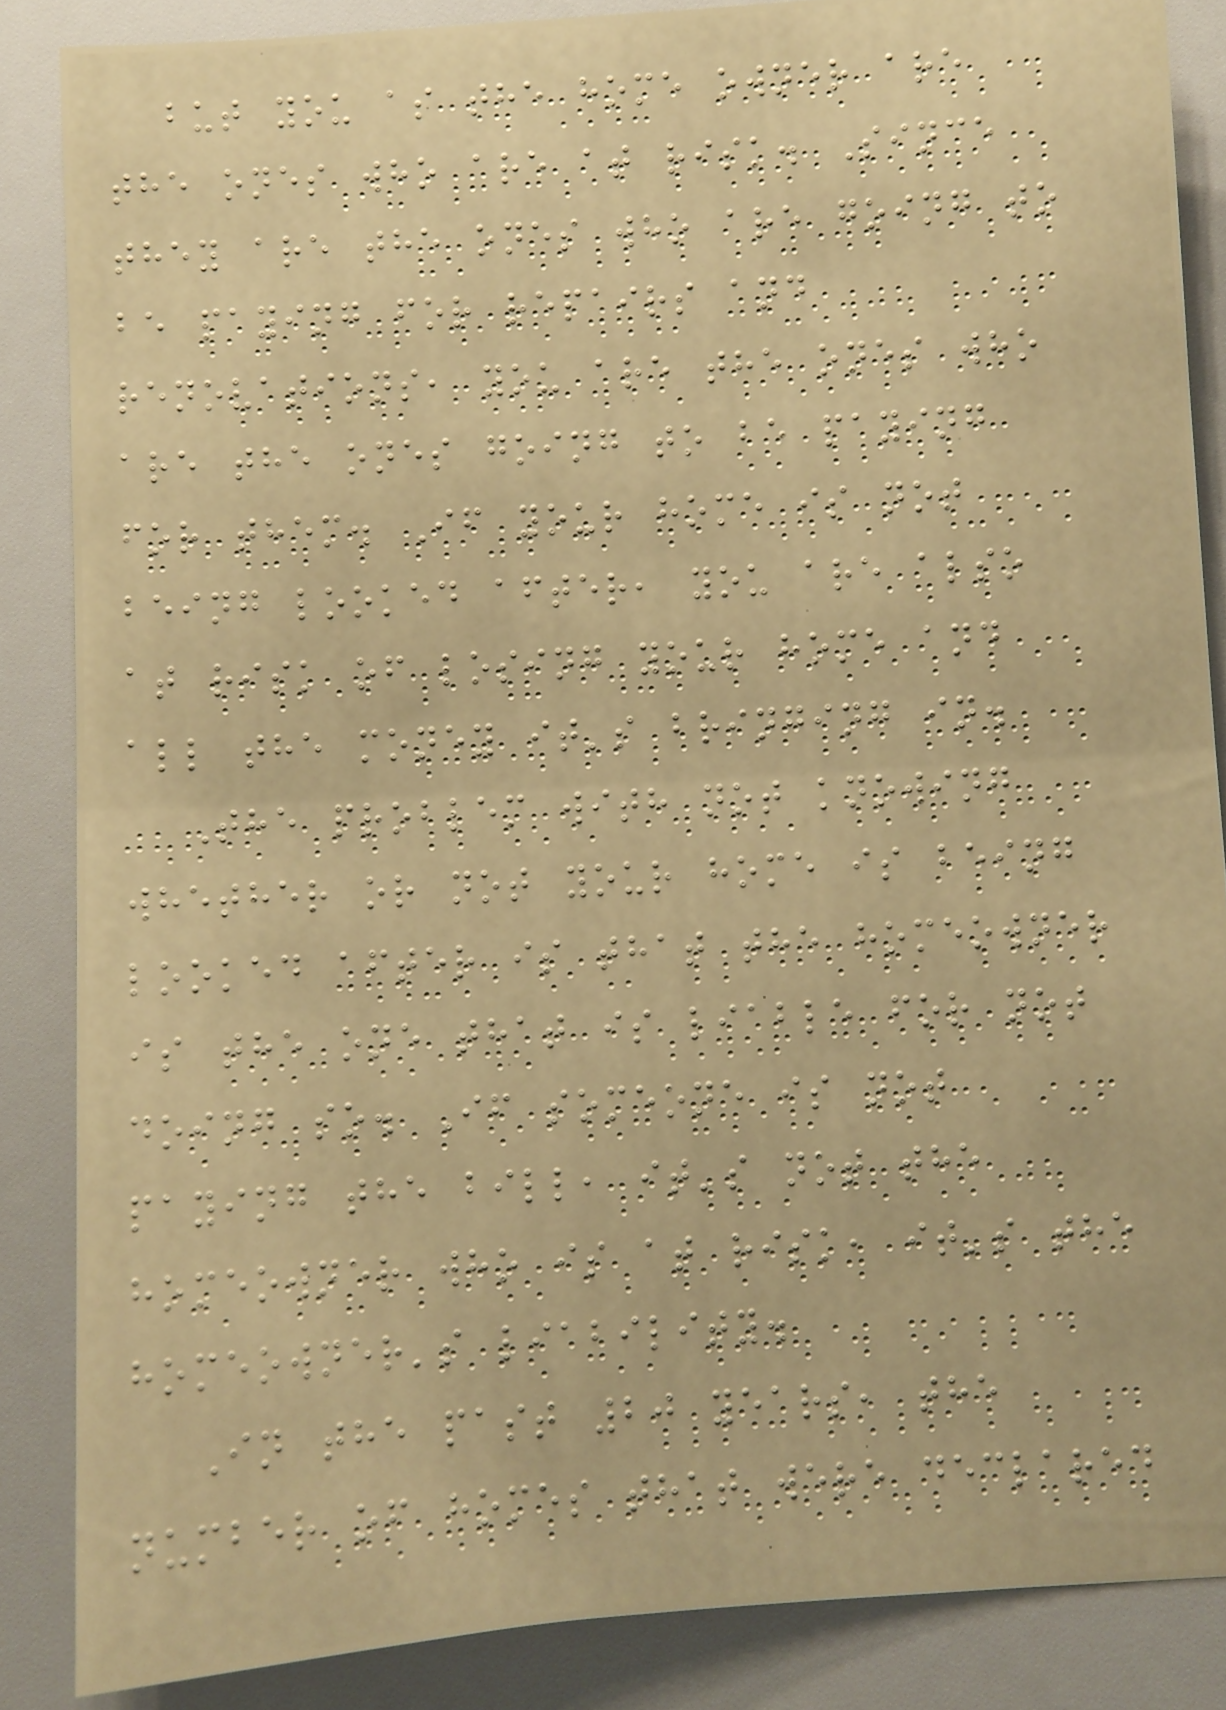but you as the home owner are
the ones who are at risk. Since
they are the ones who are going to
be paying for repairs and
renovations, you are the ones who
are the ones going to be paying
for them. If your home is not
being looked after, you are also
at risk of losing your home and
all the money it's bringing in.
The problem with not knowing
whether or not your home is being
looked after is that the homeowner
is the one that is liable for not
doing so. If someone is not
paying the bill, it's not the
homeowner who is at risk, it's the
homeowner's liability.
In the past 20 years, the
number of homes that were declared
